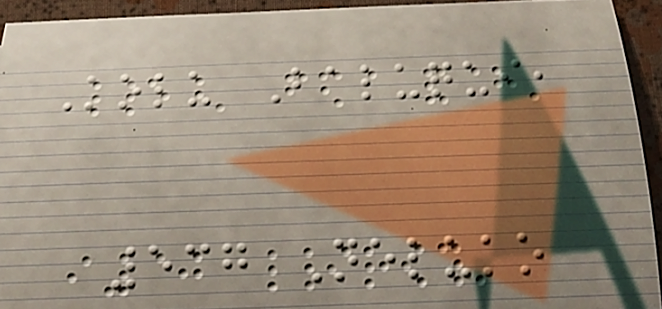Kolu Baluqui,
537 Neluko
